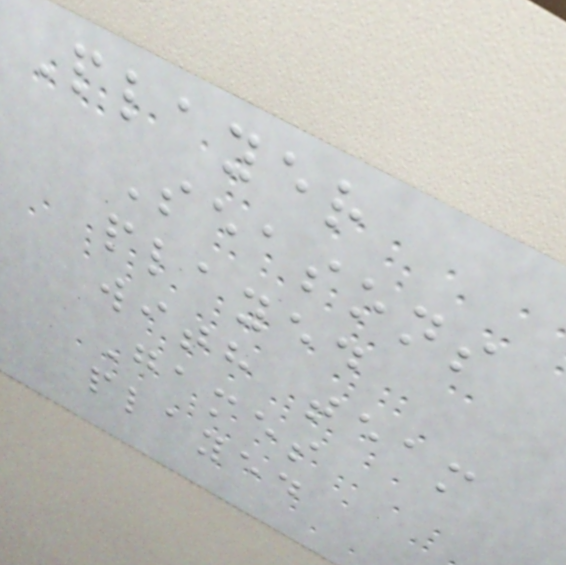Player
Seasons
played
with team
Games
played
